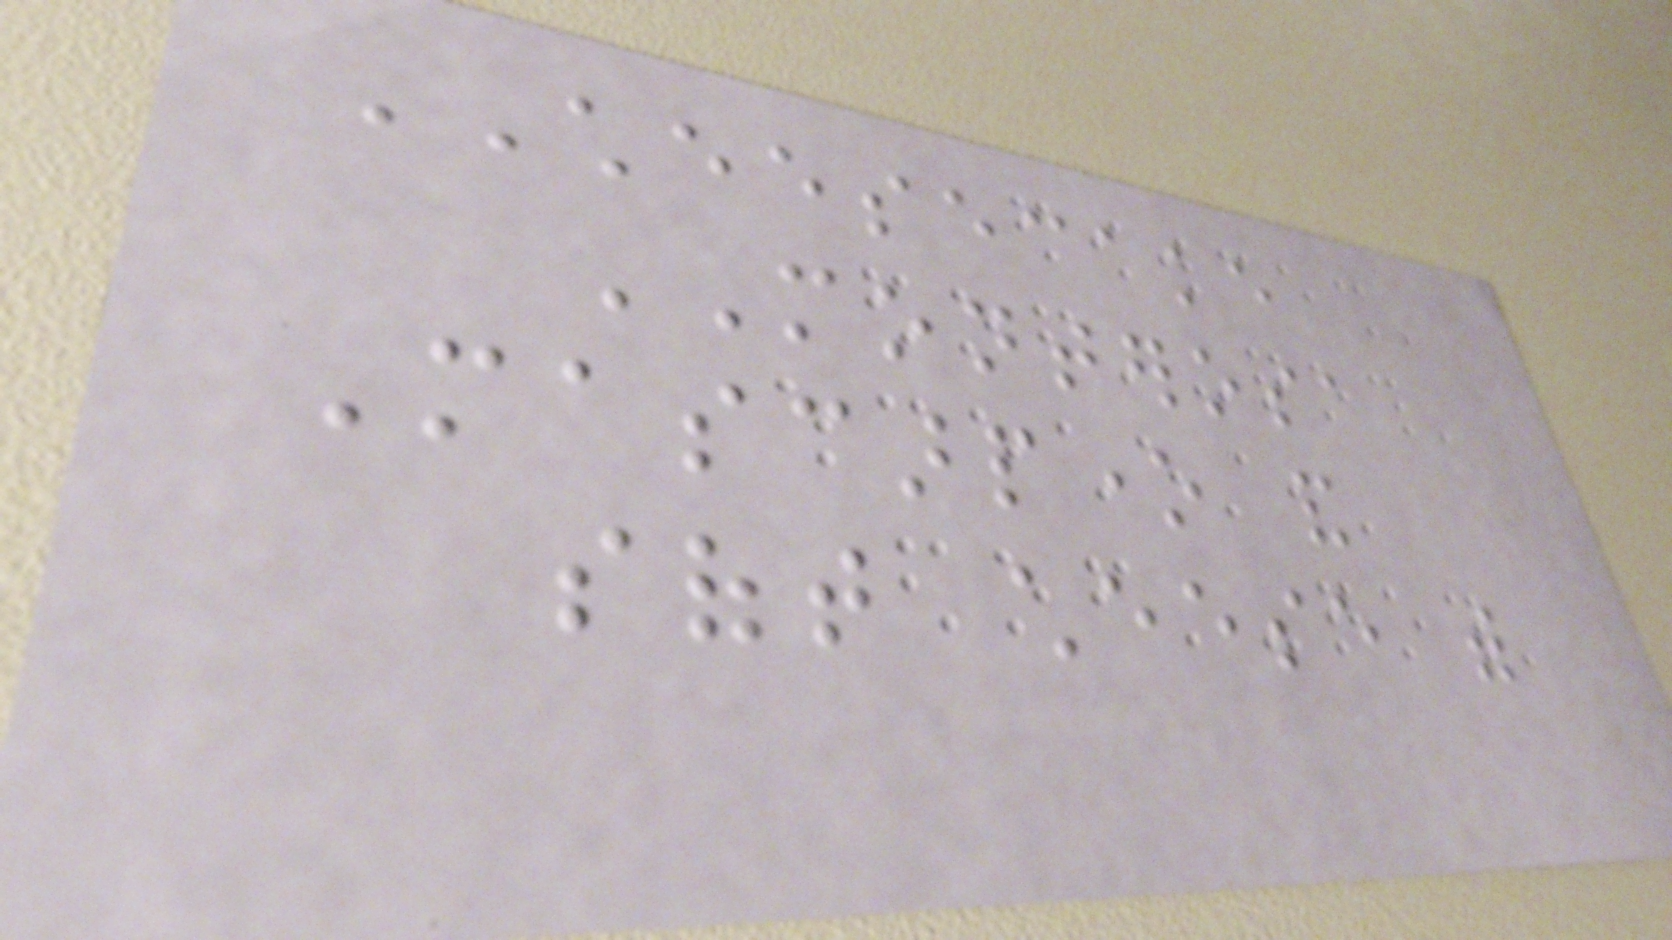CHEESECAKE
MONTEROSA
Mascarpone and
soft cheese with
